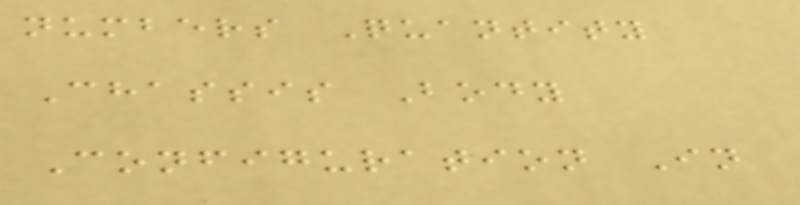numbers Quantity
Chassis Body
Configuration In
